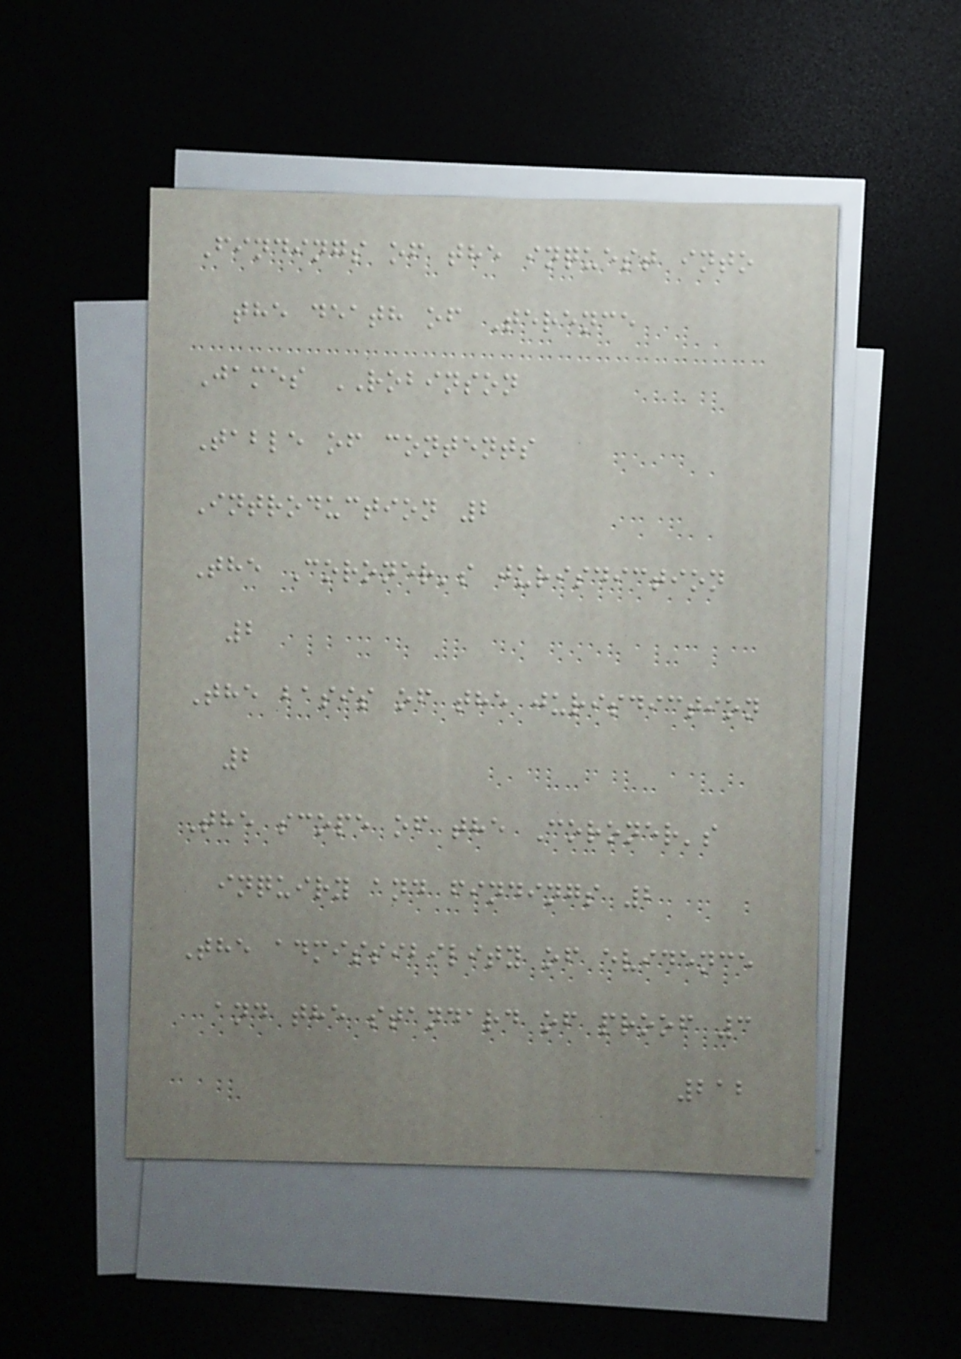Findings of the inquest into
the death of Terence
James ROBINSON
Table of contents
Introduction 2
The Coroner's jurisdiction
2
The basis of the jurisdiction
2
The scope of the Coroner's
inquiry and findings 2
The admissibility of evidence
and the standard of proof 3
212
